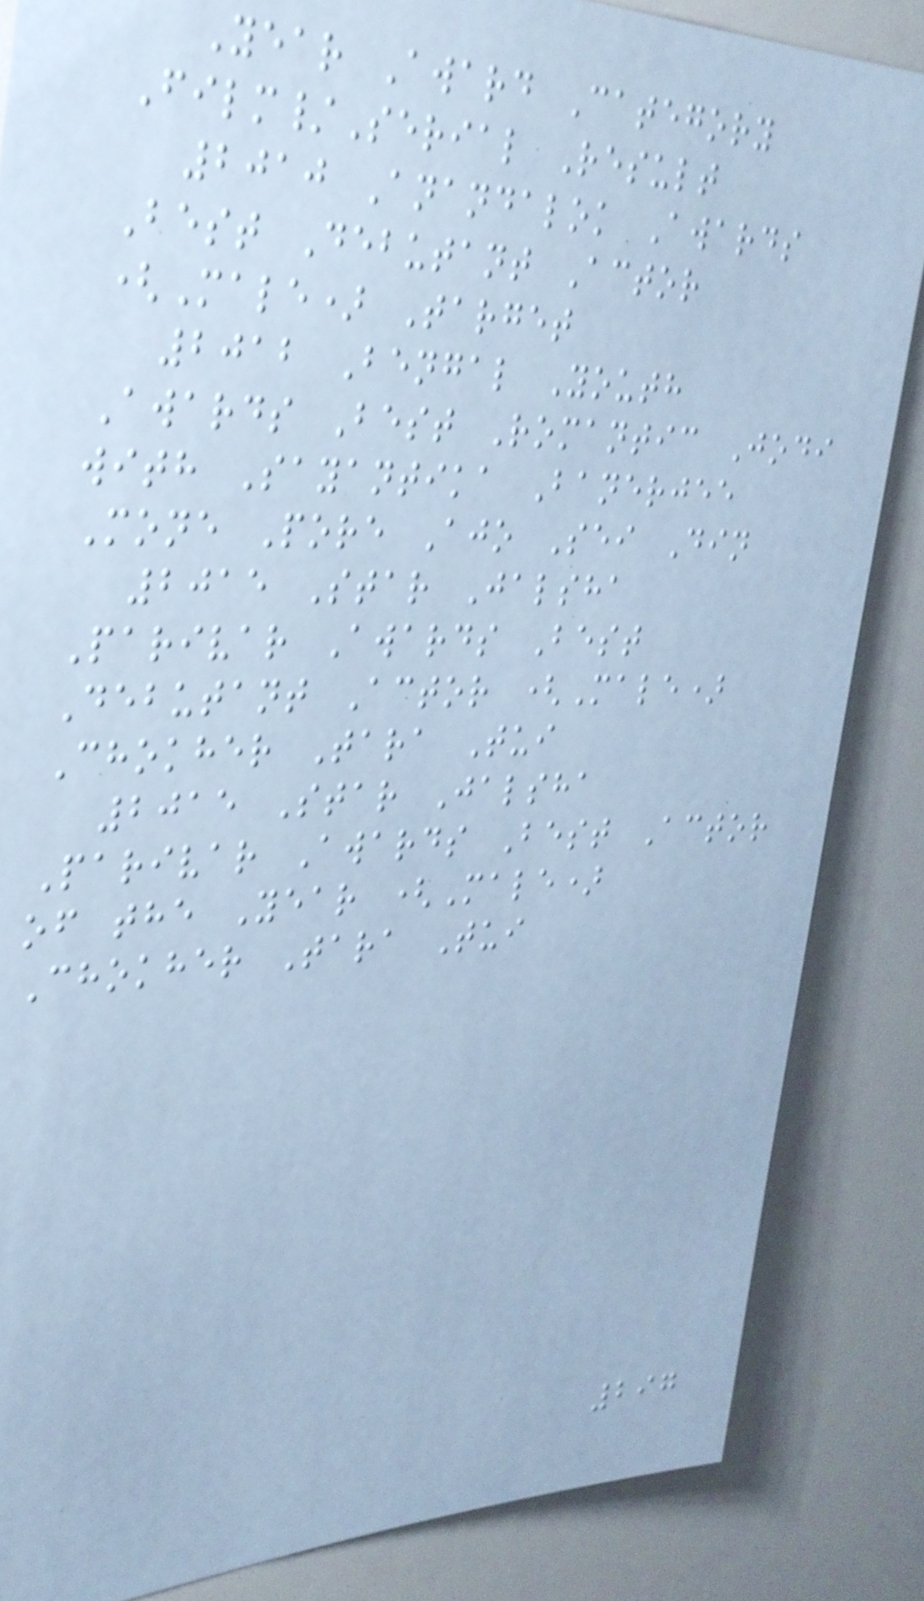Year Award Category
Film/Serial Result
2010 Anandalok Awards
Best Debutant Actor
(Male) Target
2012 Bengal Youth
Awards Best Romantic Jodi
with Sayantika Banerjee
Mone Pore Ajo Sei Din
2015 Star Jalsha
Parivar Awards Best
Debutant Actor (Male)
Chokher Tara Tui
2015 Star Jalsha
Parivar Awards Best Actor
of the Year (Male)
Chokher Tara Tui
297
